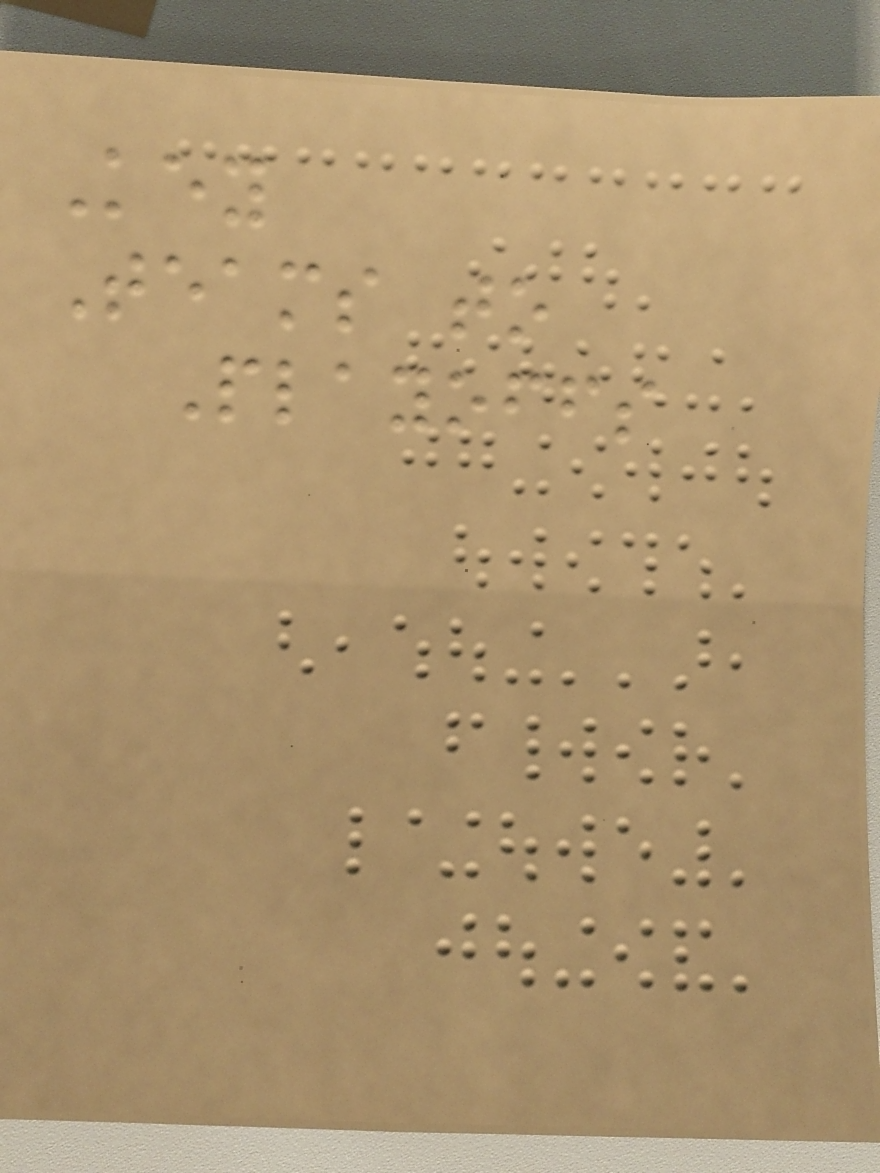Key
Teams to
Playoffs
